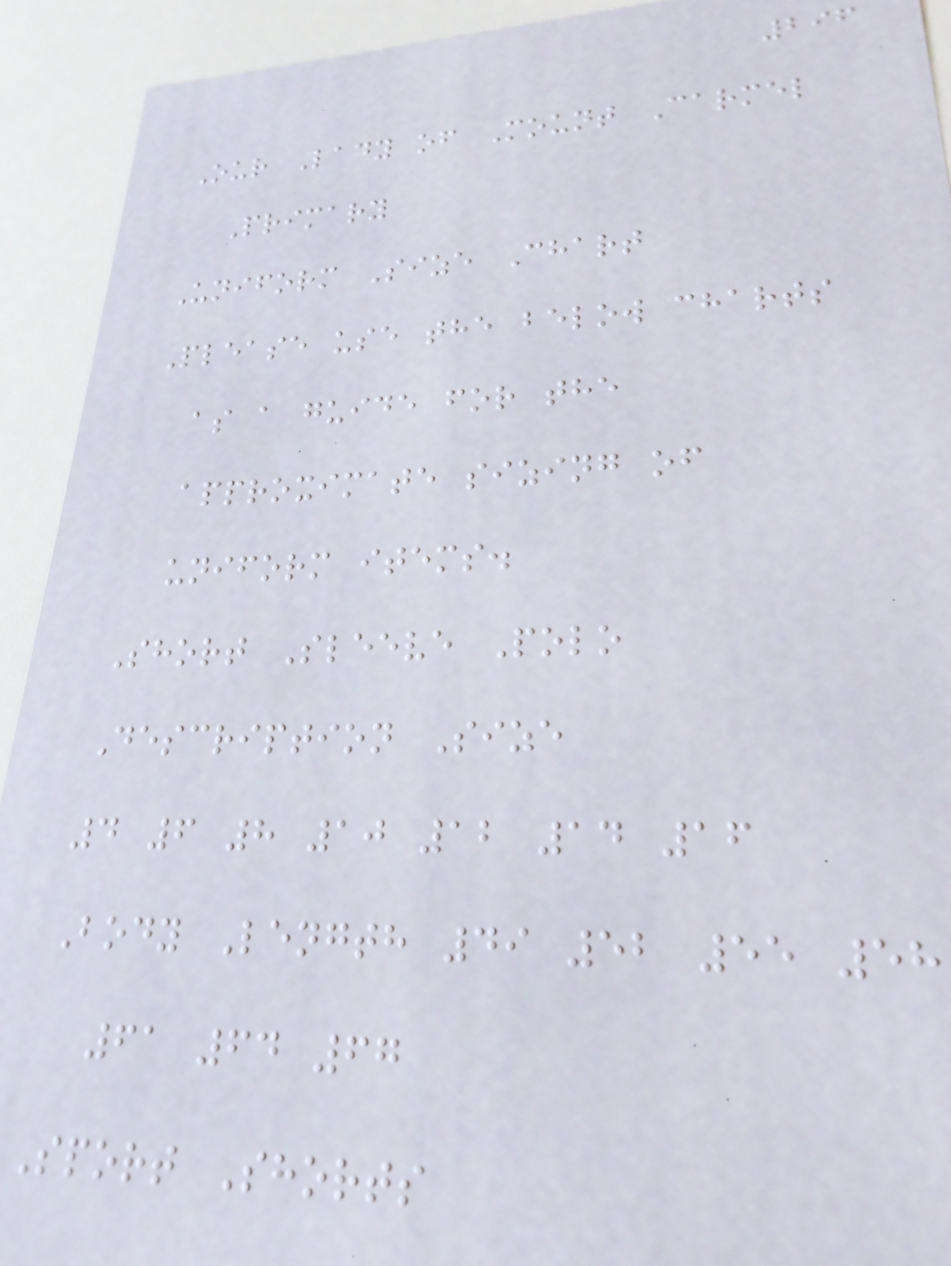296
Our Lady of Mount Carmel
Primary
Uniform Size Chart
Please use the below charts
as a guide for the
approximate sizing of
uniform items.
Short Sleeve Polo
Description Size
4 6 8 10 12 14 16
Body Length 49 52 55 58
61 64 67
Sport Shorts
